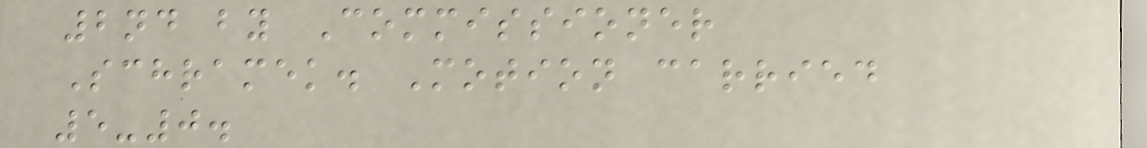2nd by Commissioner
Schramek. Motion carried
5-0.
